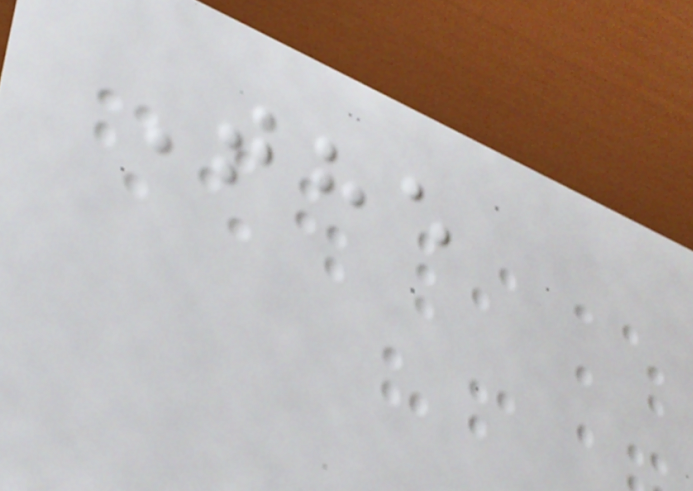The
